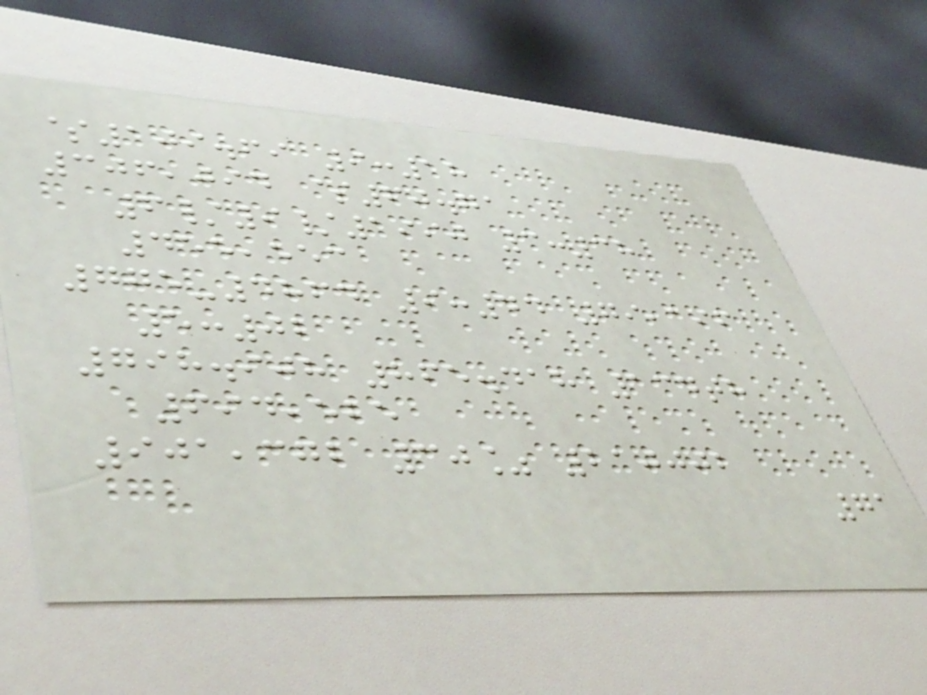$109.69 9:18
306,094 $60.71
6/9/1990 3:38
455,553
775-4864 9:44 79,196
5:02
798.908 865.418 134th
694,525
901,372 30% 210002
71
